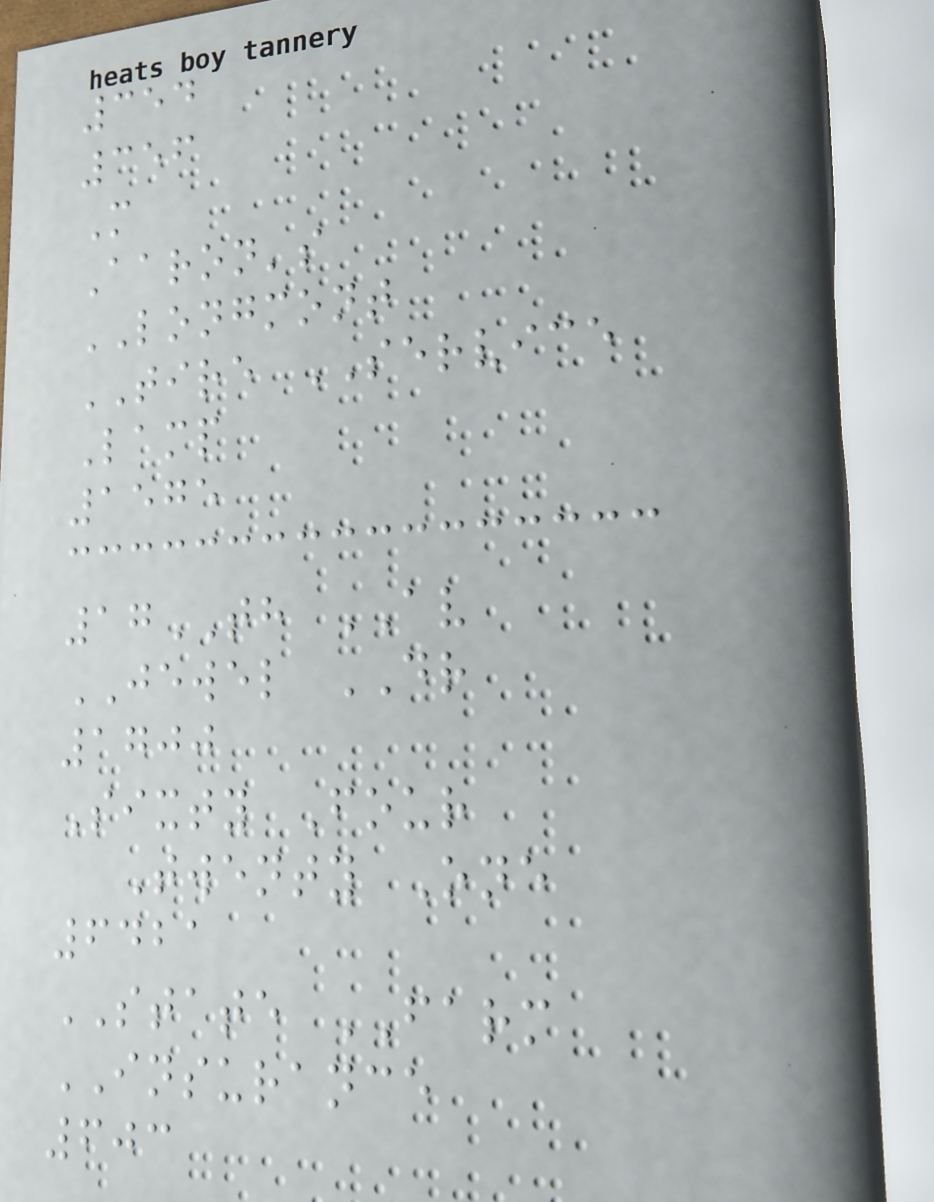354
356
M
Aaron's
LONGMONT
TIRE SERVICE
Lamp
1575
17TH AV
JEWEL DR
1700
Sixty Four
Twenty One
6421
STATE FARM
INSURANCE
603
